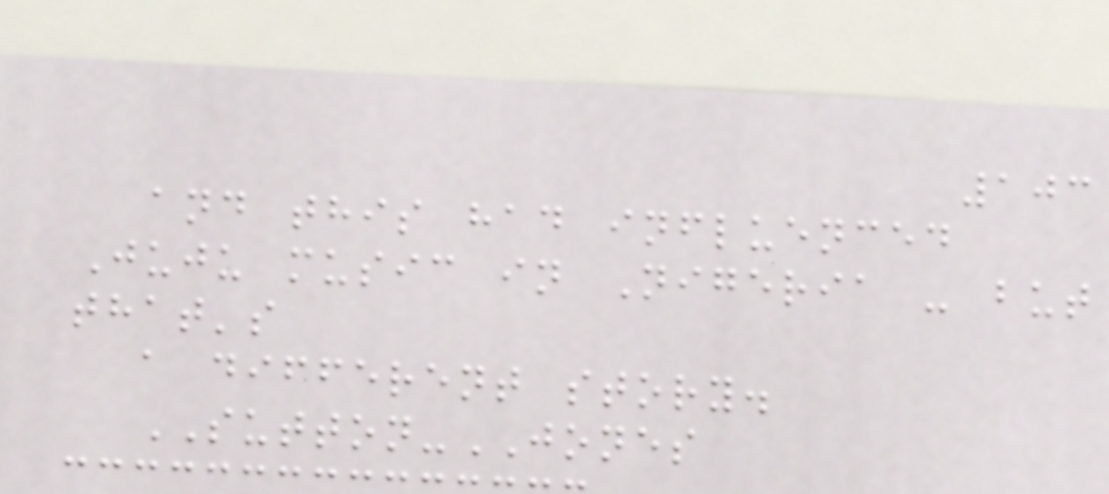103
and this had influenced
Juju music in Nigeria - but
that's
a different story.
SUTTON-JONES
